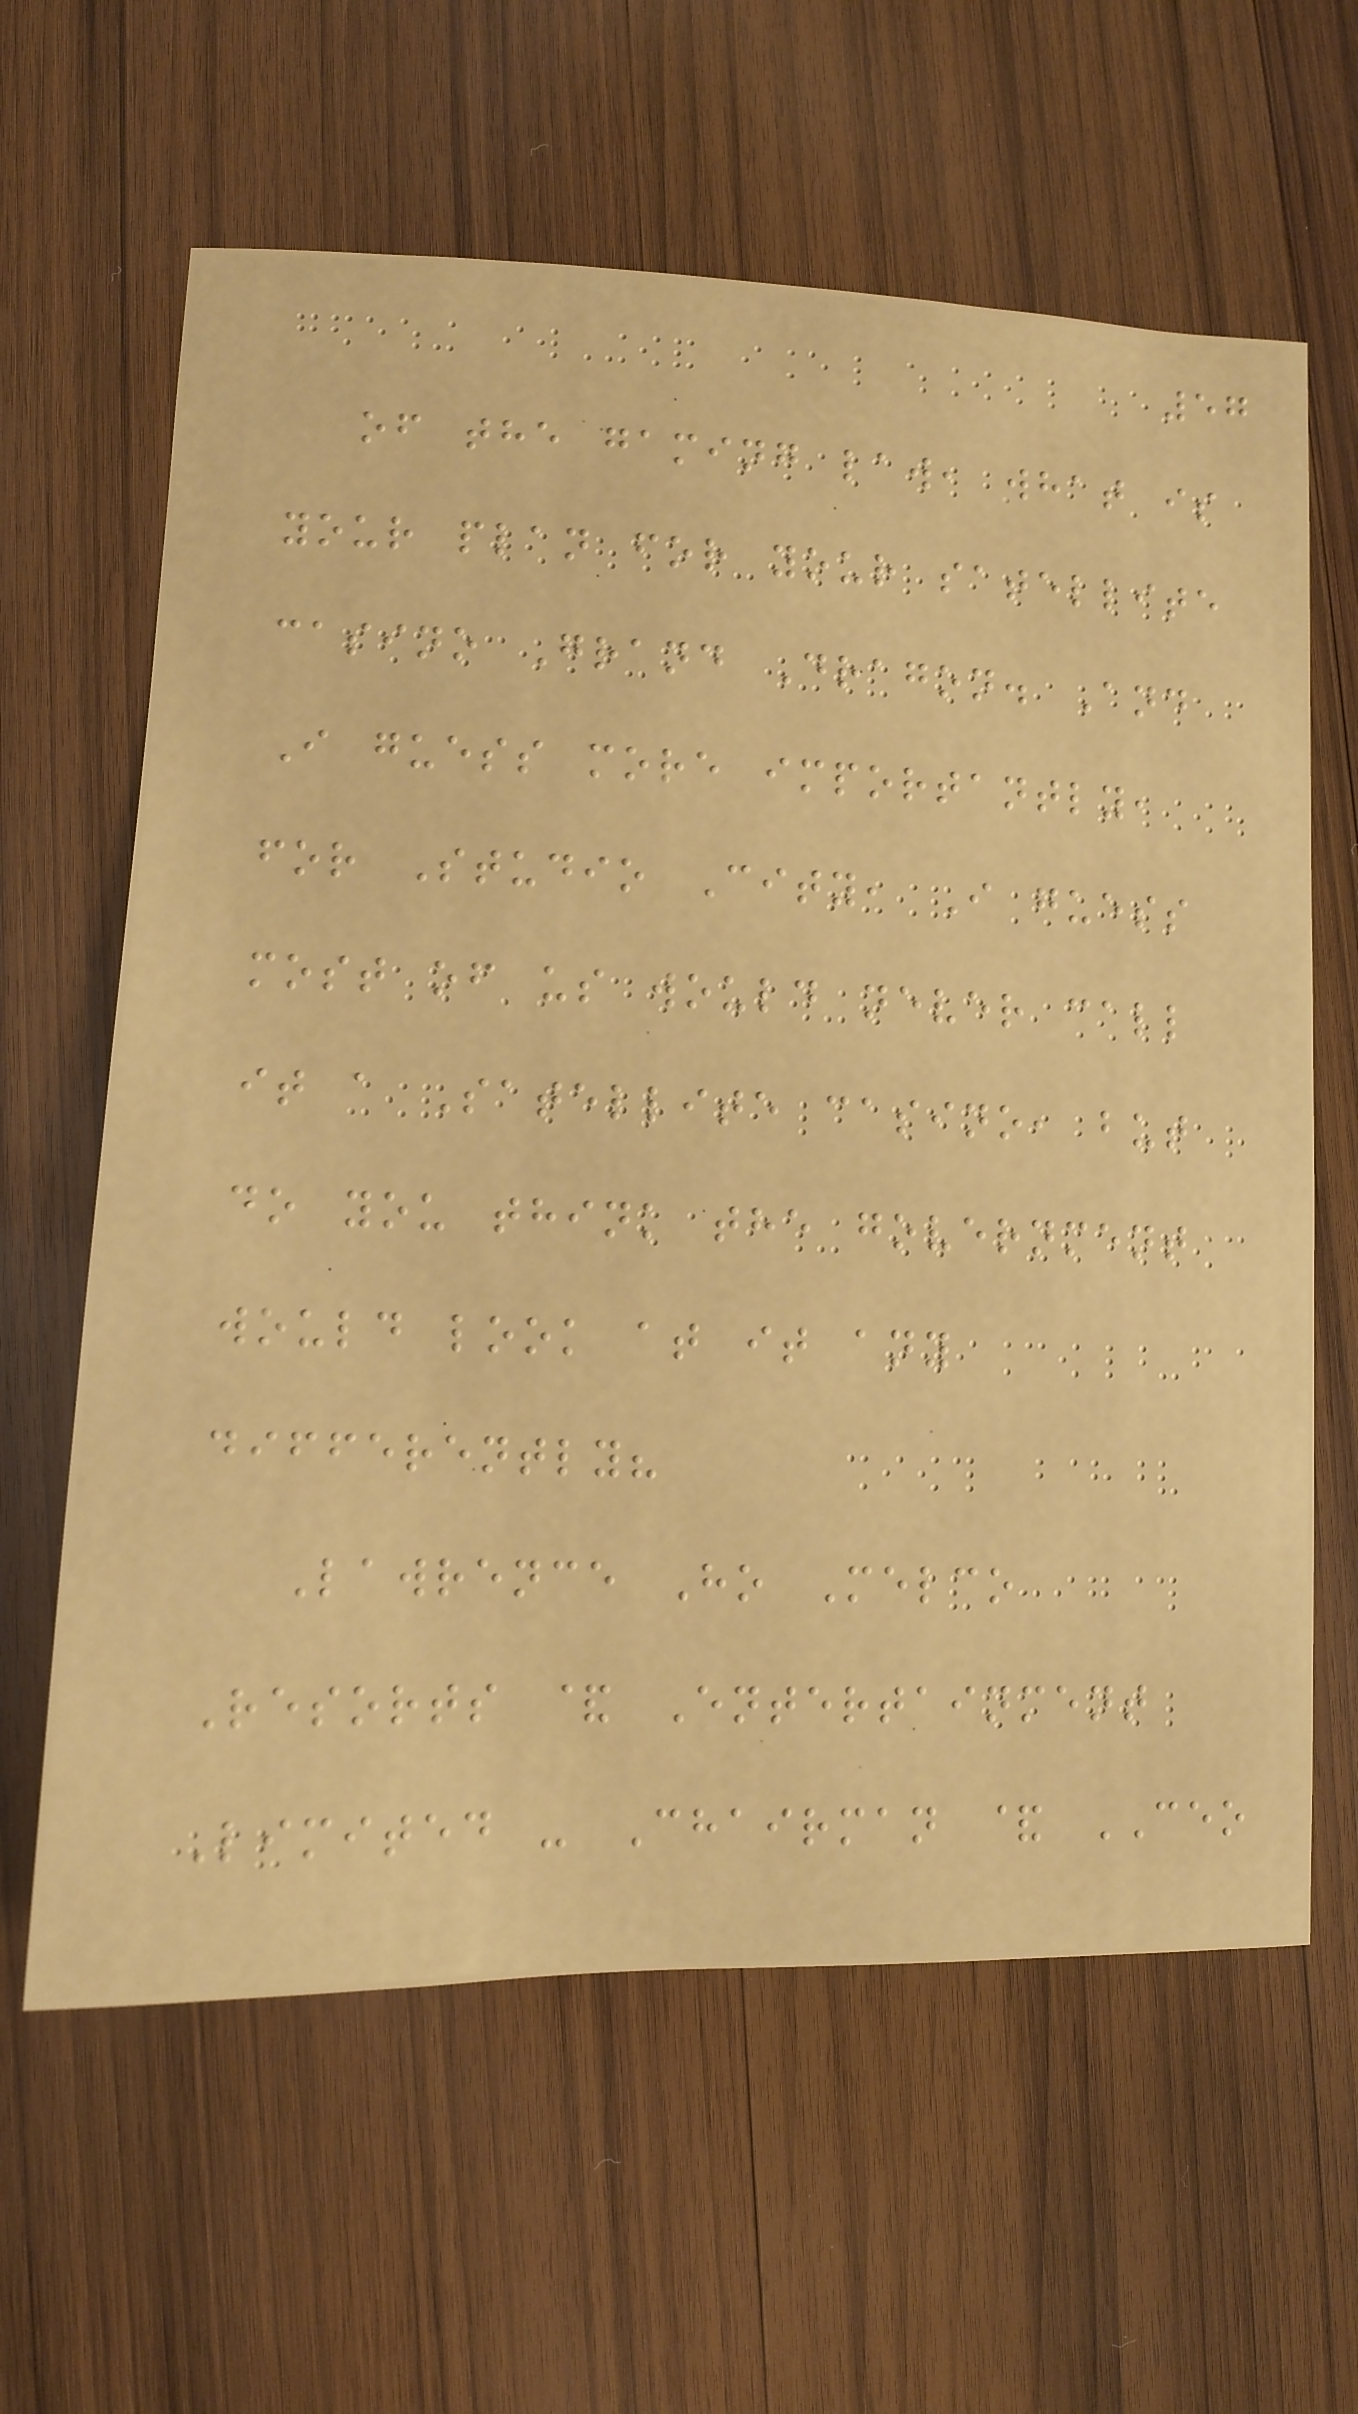57
of the gaming law, what is
your plan for your satellite
casino Grand Dragon. And
I guess more importantly,
for Studio City, I guess
most of us would never call
it a Satellite casino, but
do you think the government
would look at it any
differently?
Lawrence Ho Melco
Resorts & Entertainment
Limited - Chairman & CEO
